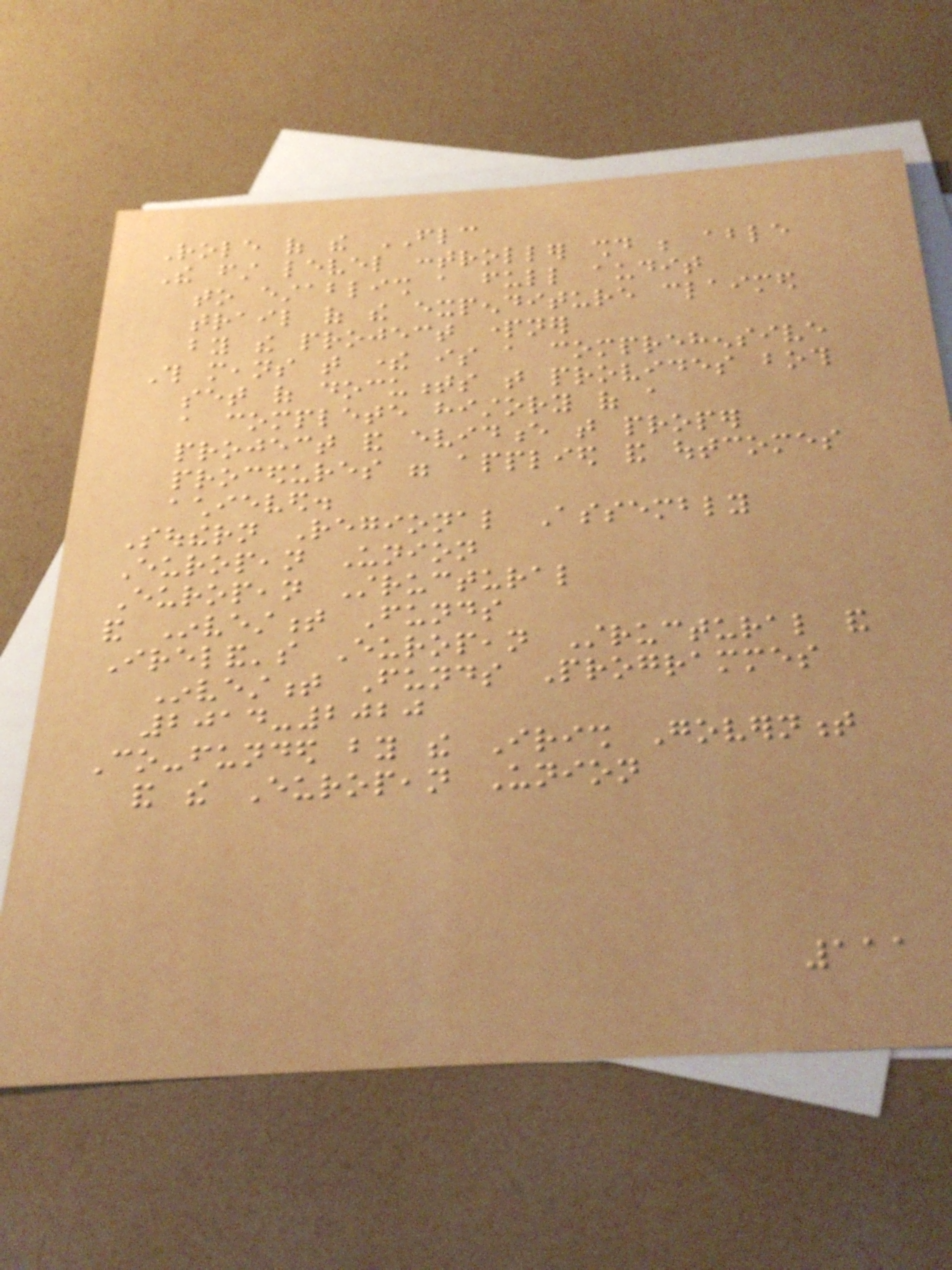Role of the FLC
The first level controller should be able
to establish a full audit
trail of the expenditure claimed
by the project partner
This means that there is a comprehensive
set of documents that provides both
a complete history of a
project and evidence that proper
procedures were applied and outcomes
achieved.
Southern Regional Assembly
European Union
European Structural
and Investment Funds
Ireland's European Structural and
Investment Funds Programmes
2014-2020
Co-funded by the Irish Government
and the European Union
111
